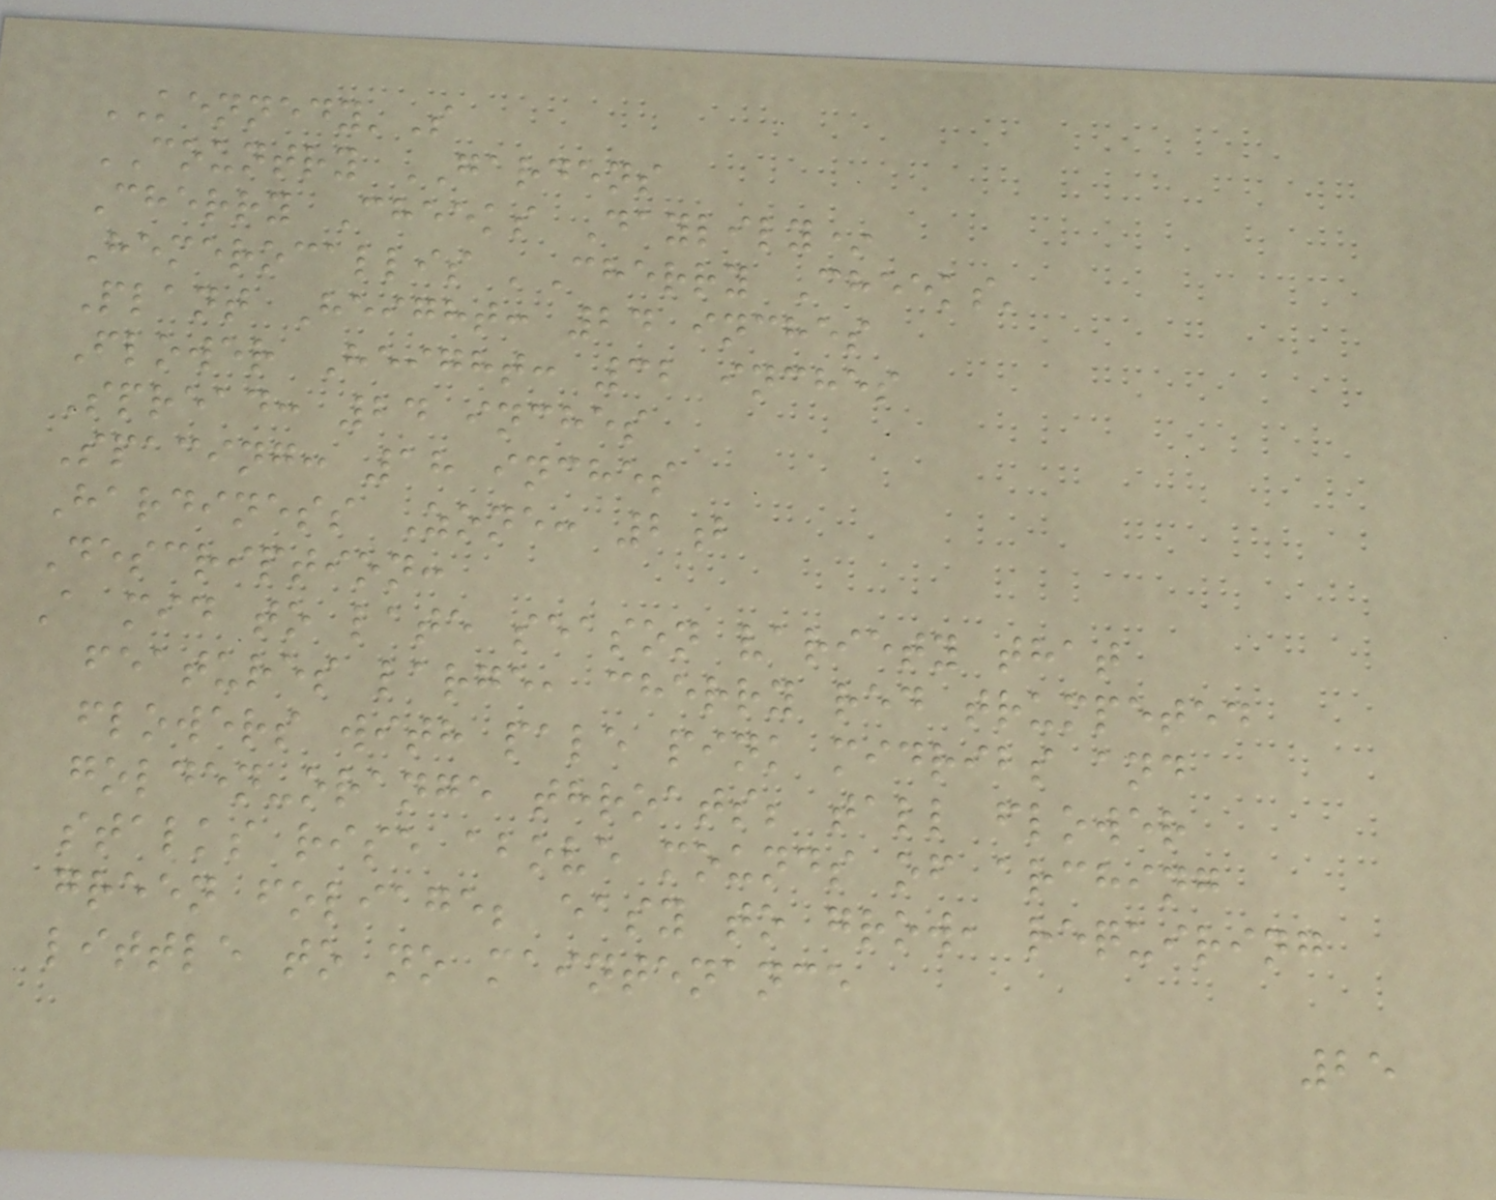KENNEDY'S
COUNTRY GARDENS
Cherry Cheeks Daylily*
Hemerocallis 'Cherry Cheeks'
Plant Height: 24 inches
Flower Height: 32 inches
Spread: 24 inches
Spacing: 18 inches
Hardiness Zone: 2b
Description:
A mid to late season variety that
features large, cherry red trumpeted
flowers with pale pink midribs and
golden-orange throats; tall flower
stalks rise above mounds of arching
green foliage; easy to grow, requiring
little to no maintenance
25
